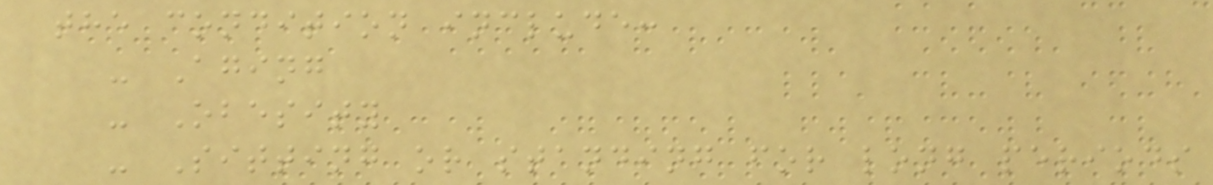the condition include:
- Aging
- Obesity
- Sitting or standing for long periods
